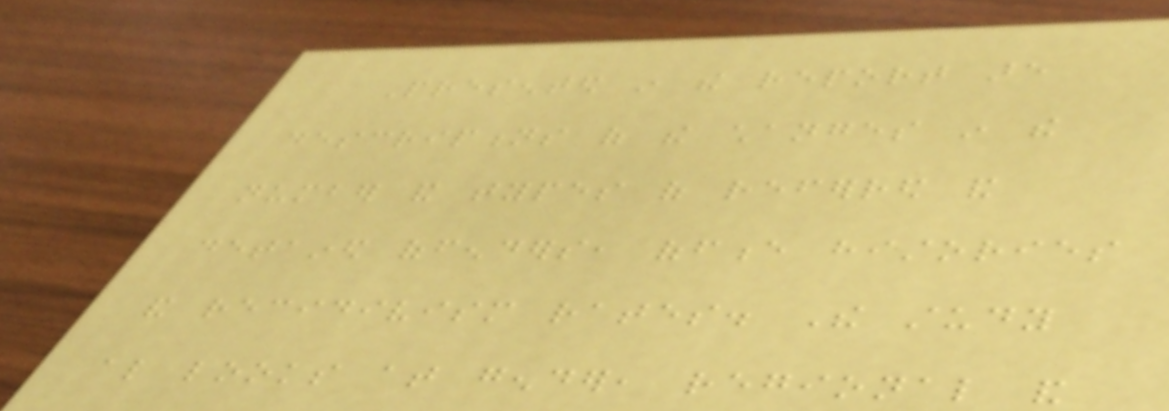Presented in the report are
descriptions of the changes in the
number and types of referred and
detained offenders, offence histories
and recidivism rates. The study
also looks at gender, regional and
